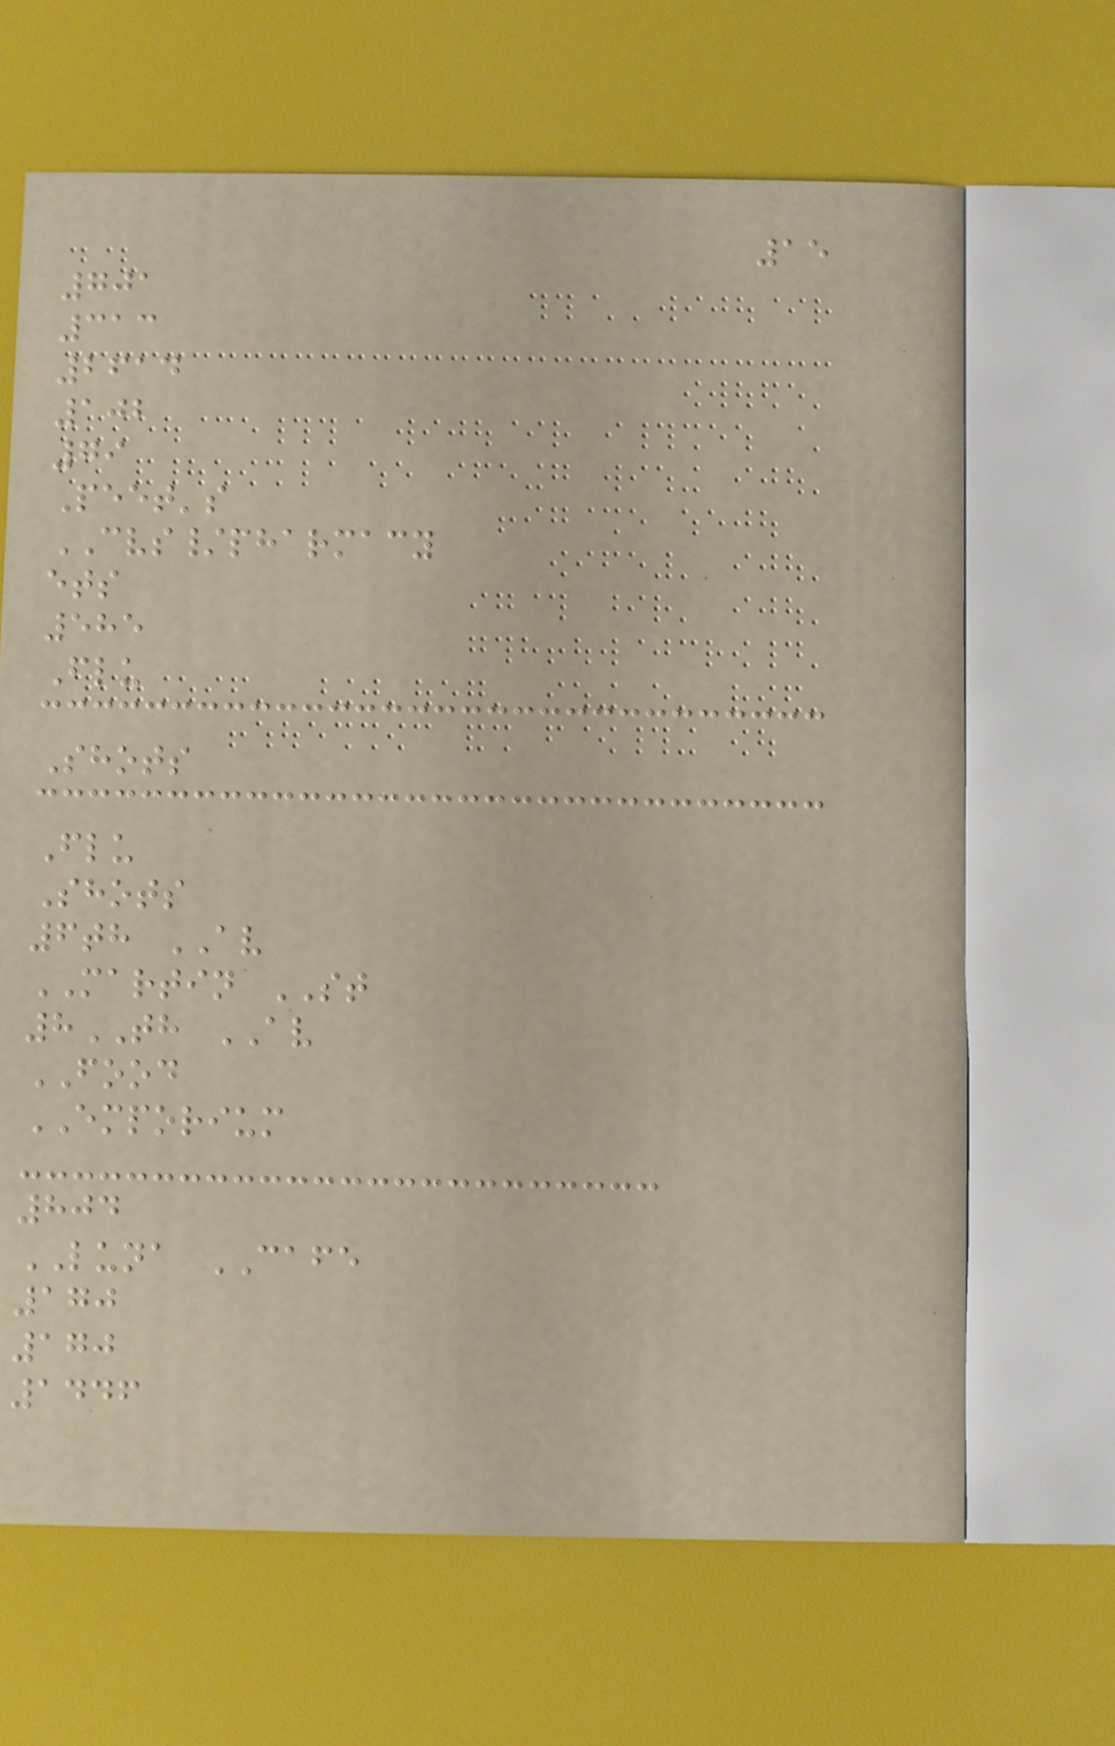15
701
313
2614
102
79
Peet's
CVS/pharmacy
ets
585
Flu
Shots
Flu
Shots
6th AV
MARTIN ST
8TH AV
FOOD
EMPORIUM
804
LUNA CAFE
170
170
1446
